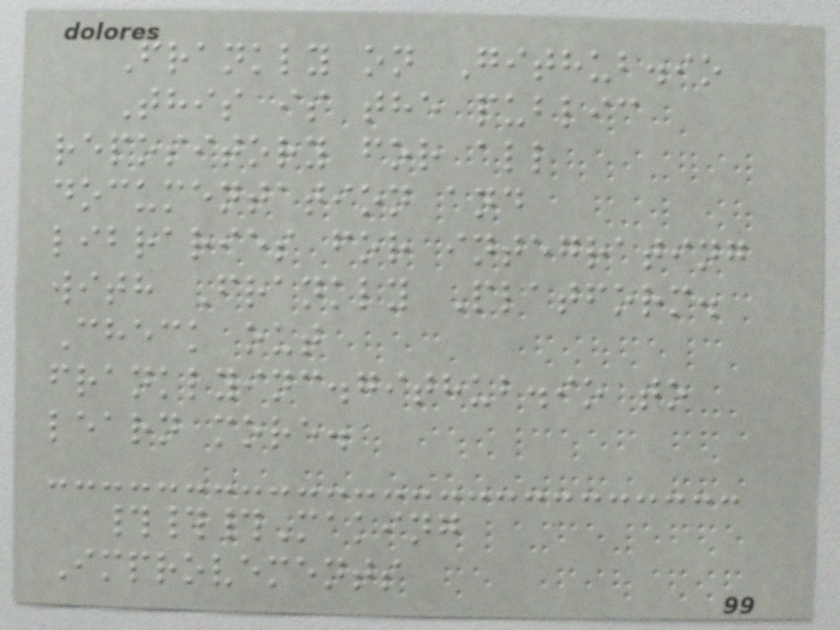Frankly on Github.io
This is the public
repository for all
documentation and
libraries for integrating
with Frankly Platform.
Check out
franklyinc.github.io to
learn more.
###Making
Improvements
